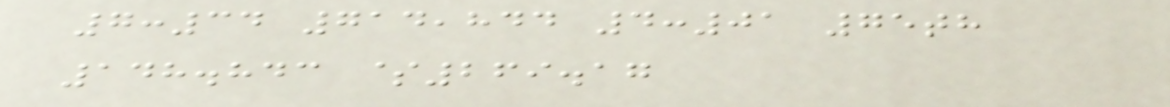7:34 714,844 4:01 75th
148.843 $269.17
